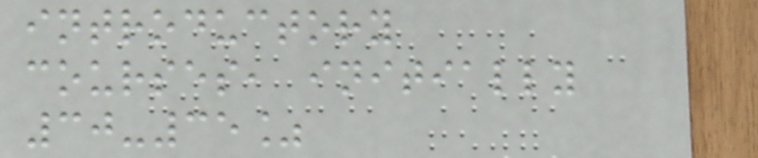introductory
courses, initially
30-35%
